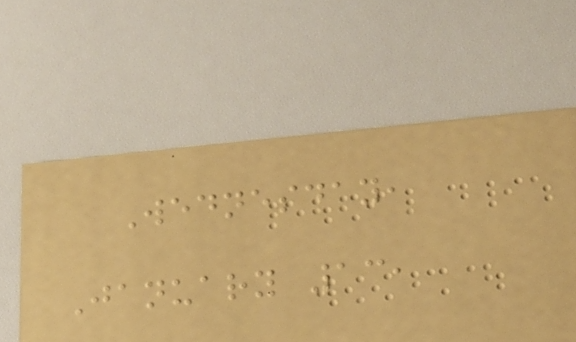Wednesday,
January 13,
